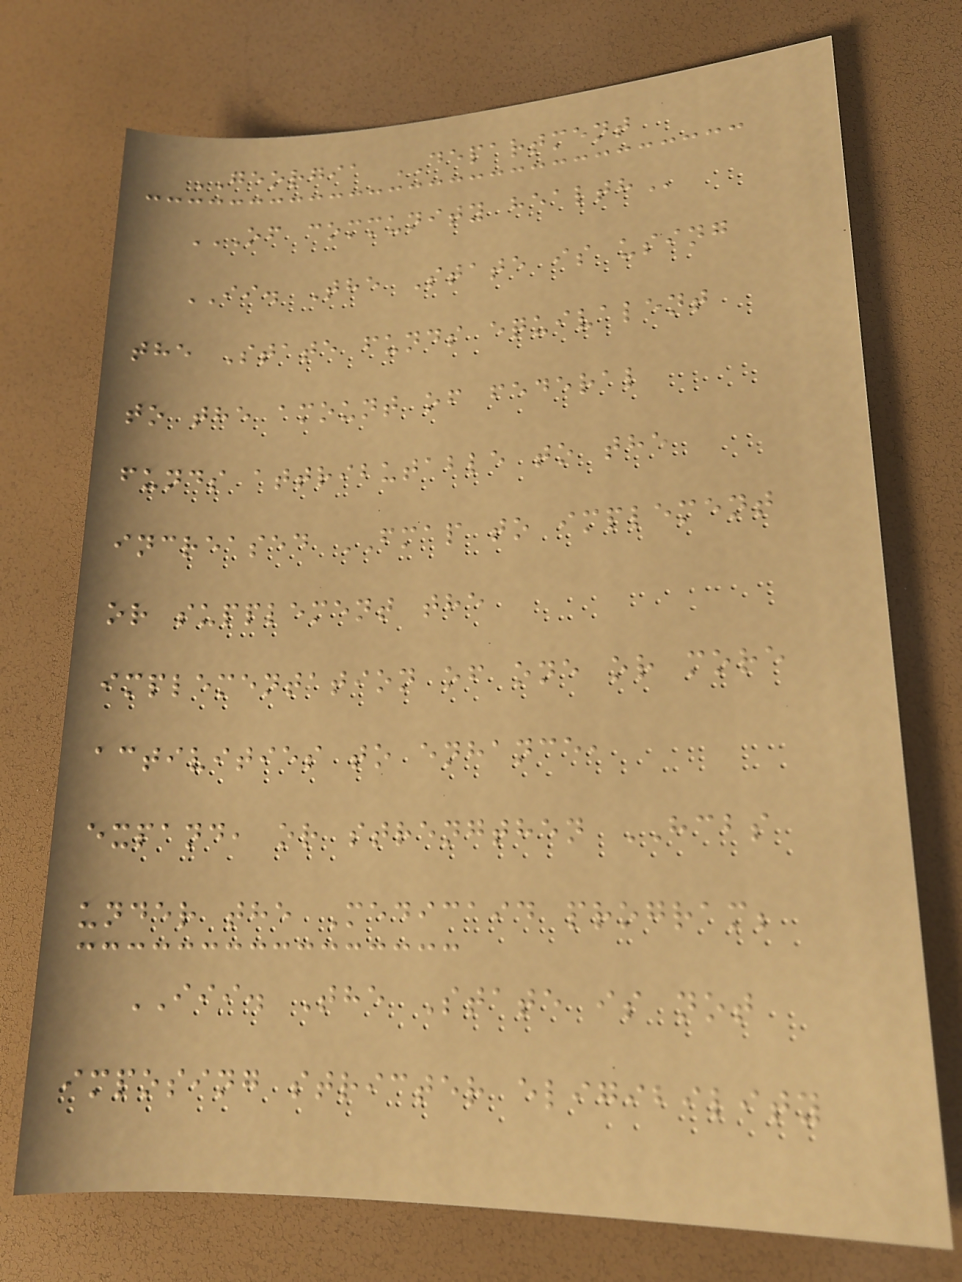GEORGIA DEPARTMENT
OF COMMUNITY HEALTH
II. The State is using
the State funds equivalent
to the amount of federal
funds attributable to the
increased FMAP to implement
or supplement the
implementation of one or more
activities to enhance,
expand, or strengthen HCBS
under the Medicaid program;
III. The State is not
imposing stricter eligibility
